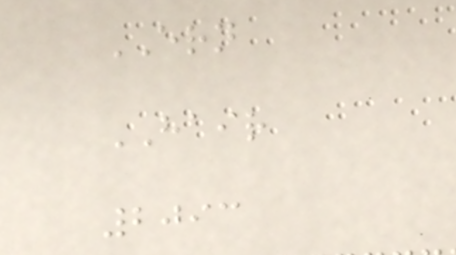ERN
HAIR
2093
